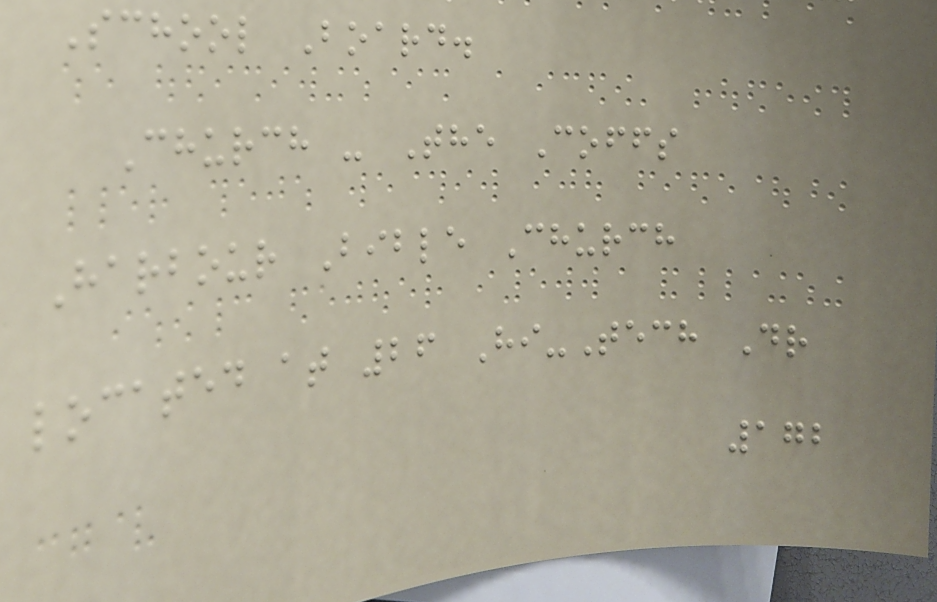School Board.
Church - The Coffs
Harbour Bible Church
located at 26 Hi-Tech Dr
172
